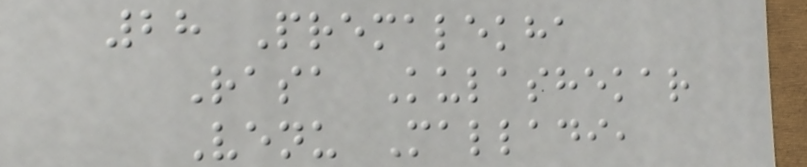28 Premalekha
Rasa Kulashekar
Venu Malladi,
